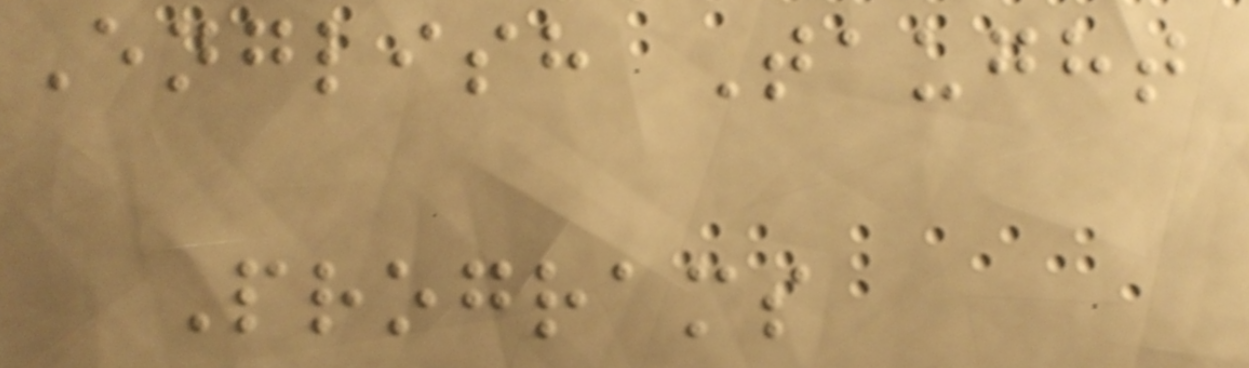English Taught
Programs
